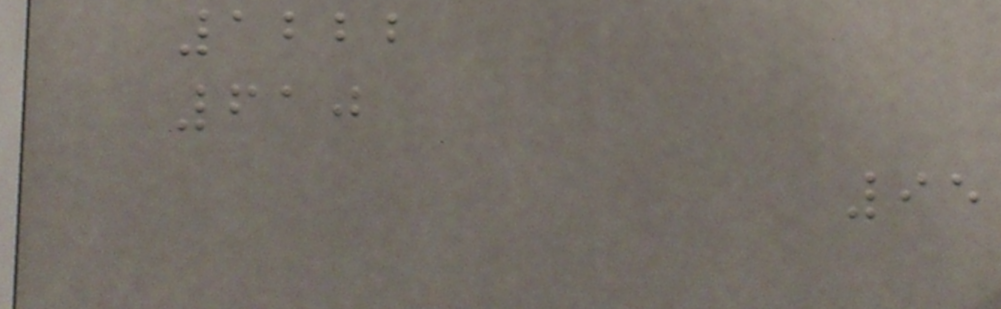1222
610
95
